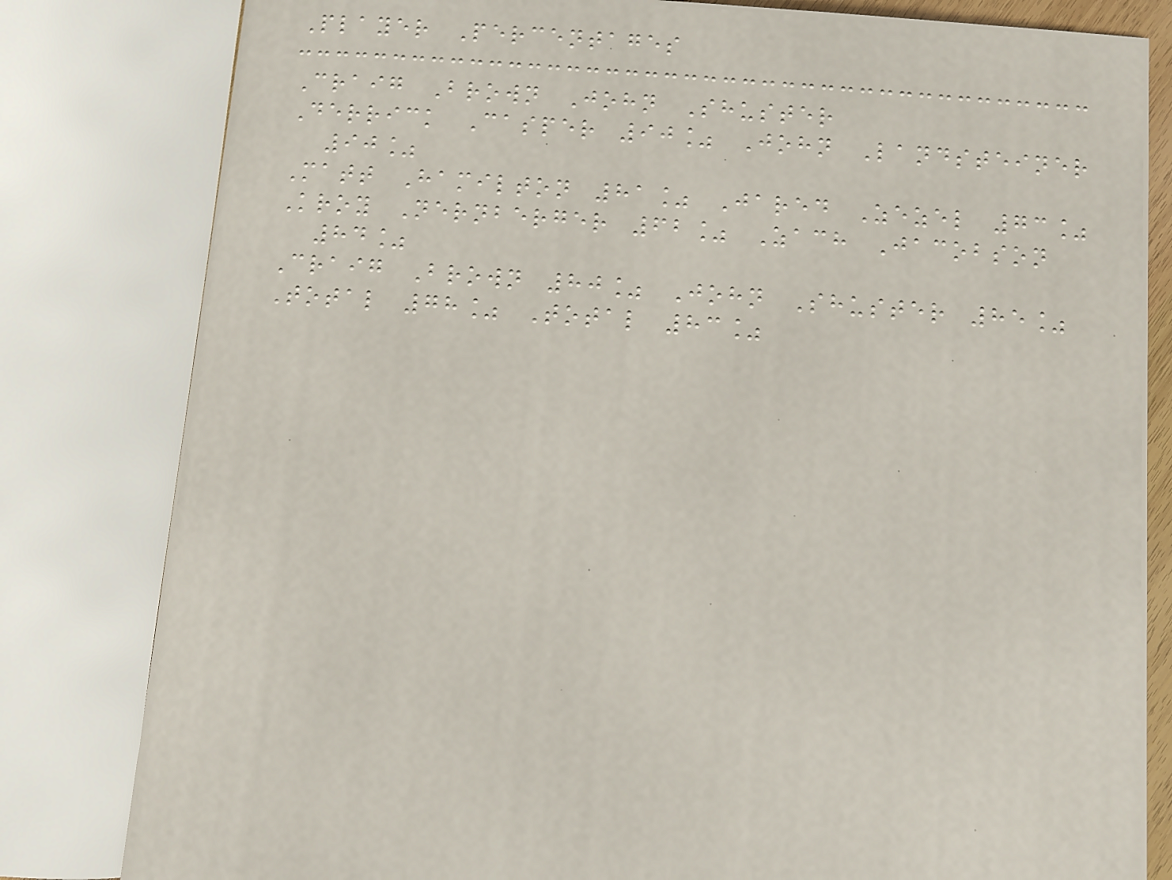Player Percentages
Craig Brown John Shuster
Derrick Casper 90% John Landsteiner
90%
Matt Hamilton 81% Jared Zezel 73%
Kroy Nernberger 62% Zach Jacobson
84%
Craig Brown 80% John Shuster 85%
Total 78% Total 83%
